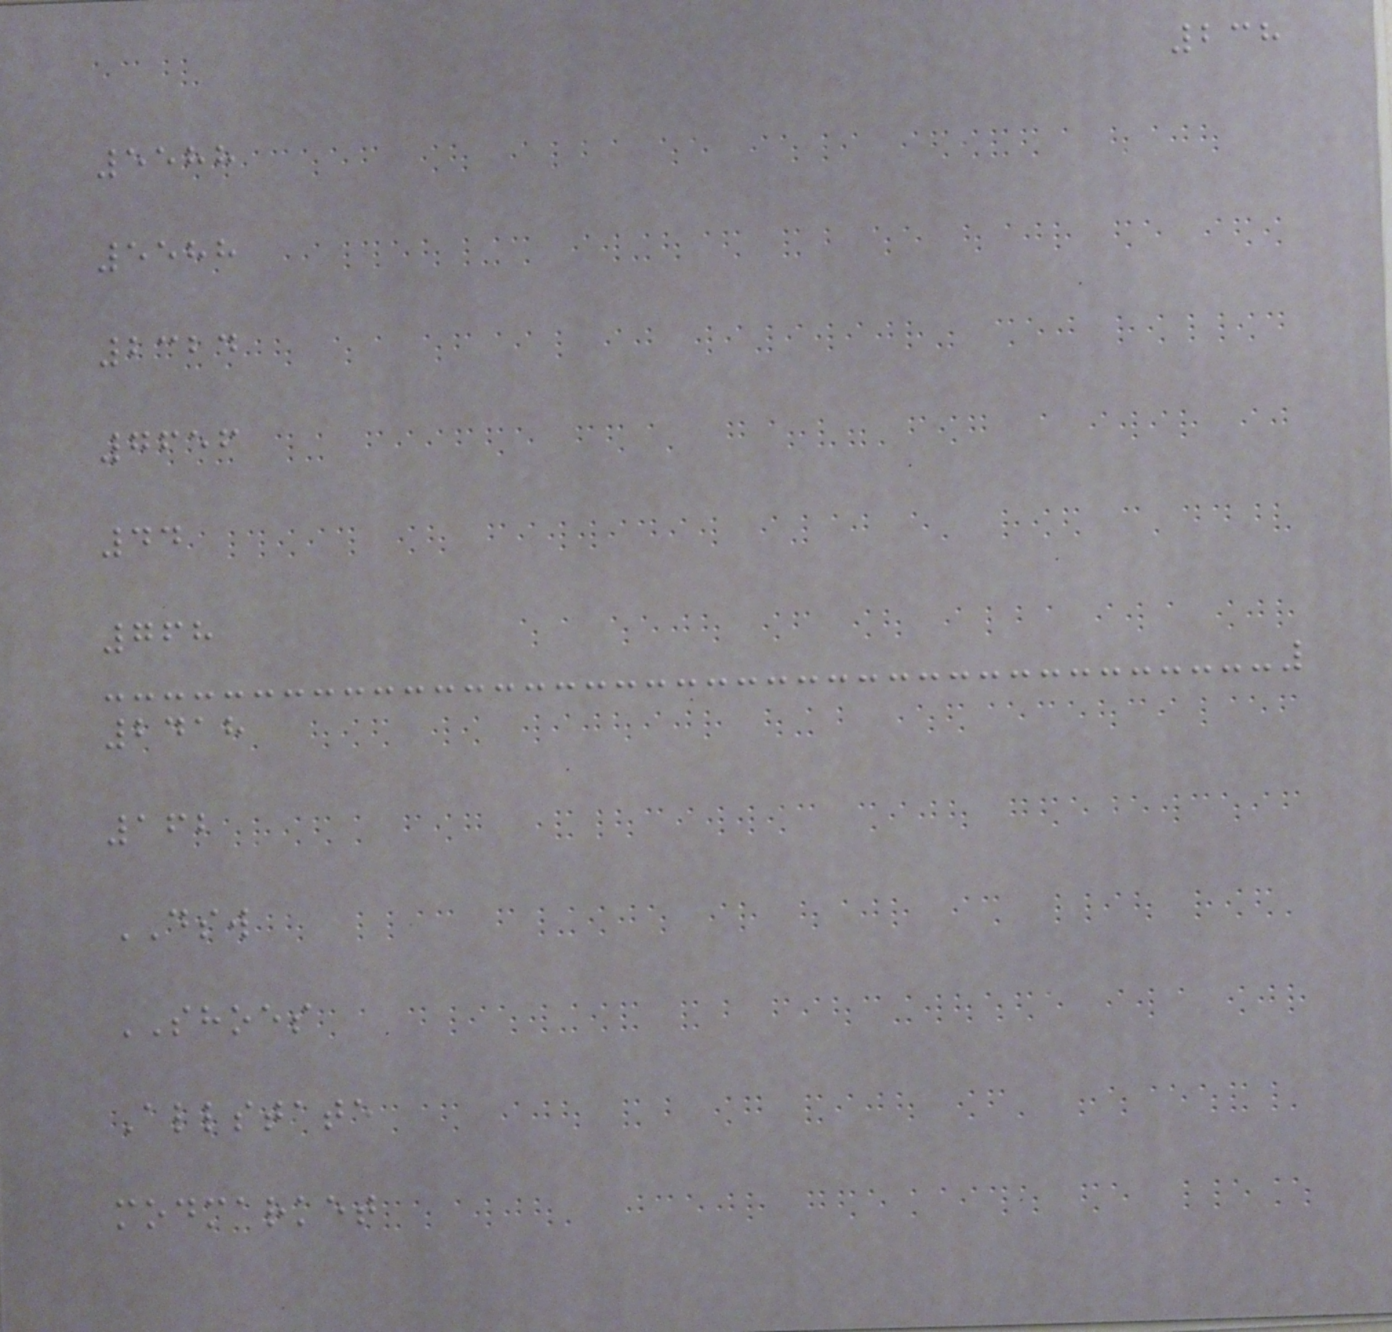238
5588
5588
2324
7656
44
768
2418
162
DSW
SHOES
Allstate
modmarket
